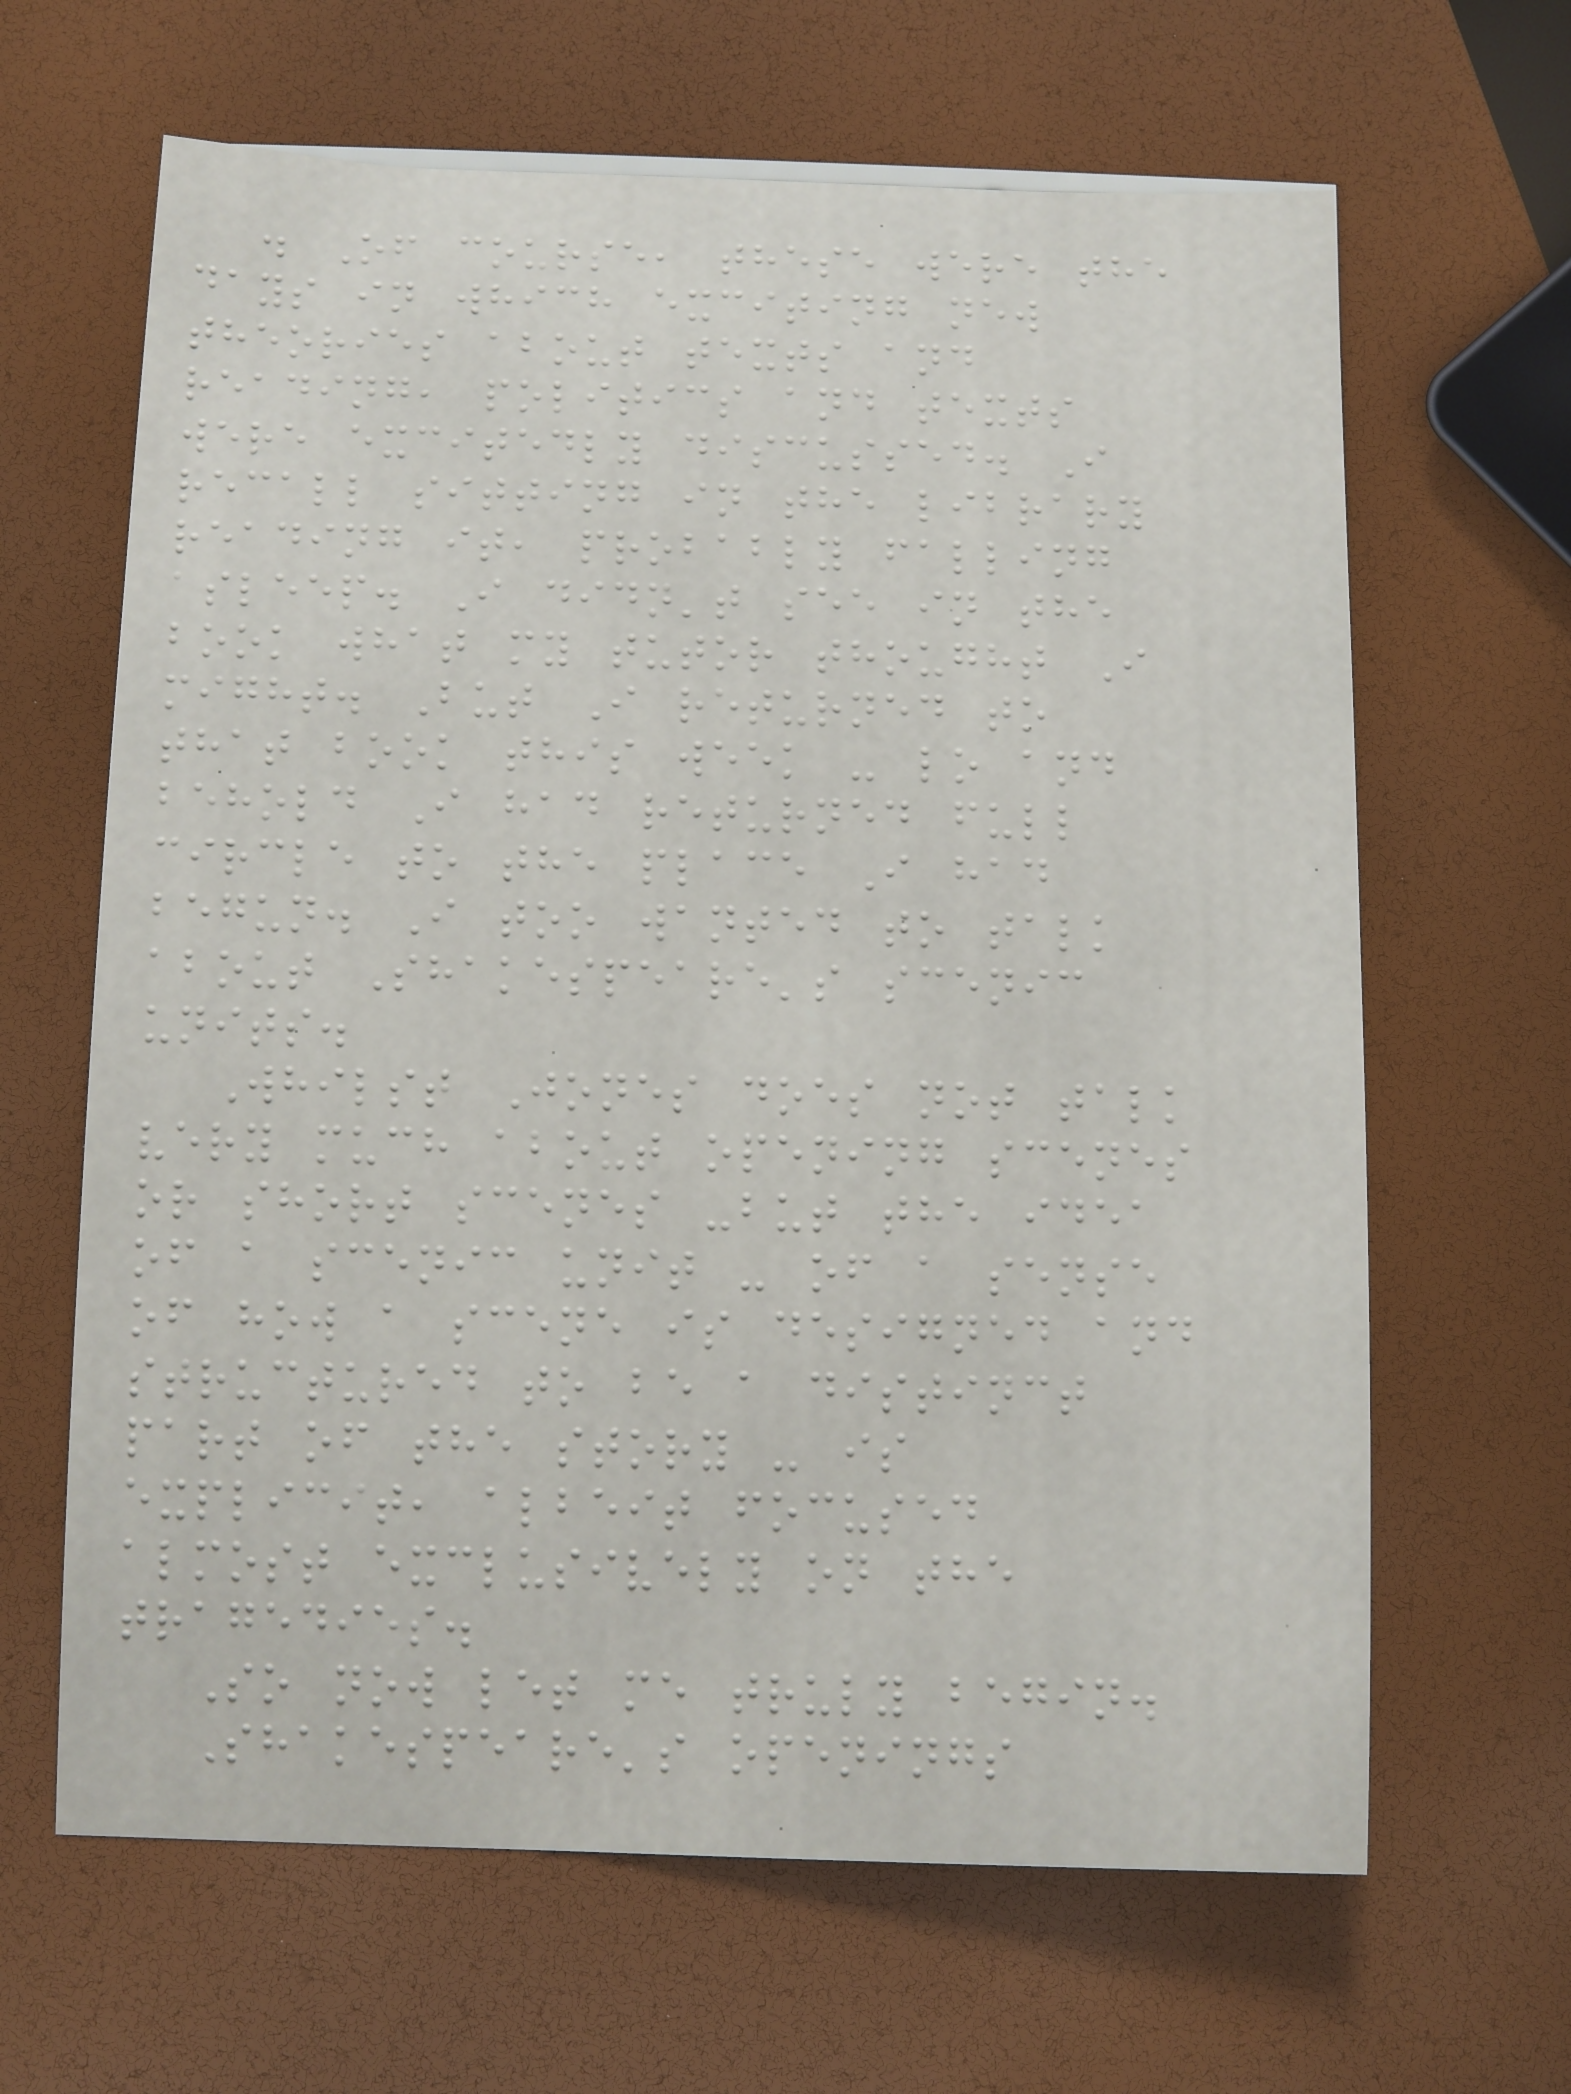. Of course, these were the
days in which exciting new
theories about texts and
reading, politics and texts
were excitedly discussed. I
recall sitting in the library
reading it, probably falling
asleep. I didn't see in the
book what my tutor thought I
might. But I returned to
that book this week - lo and
behold I had returned full
circle to the place I had
begun. I too wanted to talk
about Shakespeare's scenic
units.
Whilst Jones does not talk
very much about opening scenes
or short scenes -but the idea
of a scenic unit - of a sense
of how a scene is designed and
structured to be a distinct
part of the story - is
explicit, albeit focused
almost exclusively on the
tragedies.
So now let me truly begin.
Shakespeare's openings
